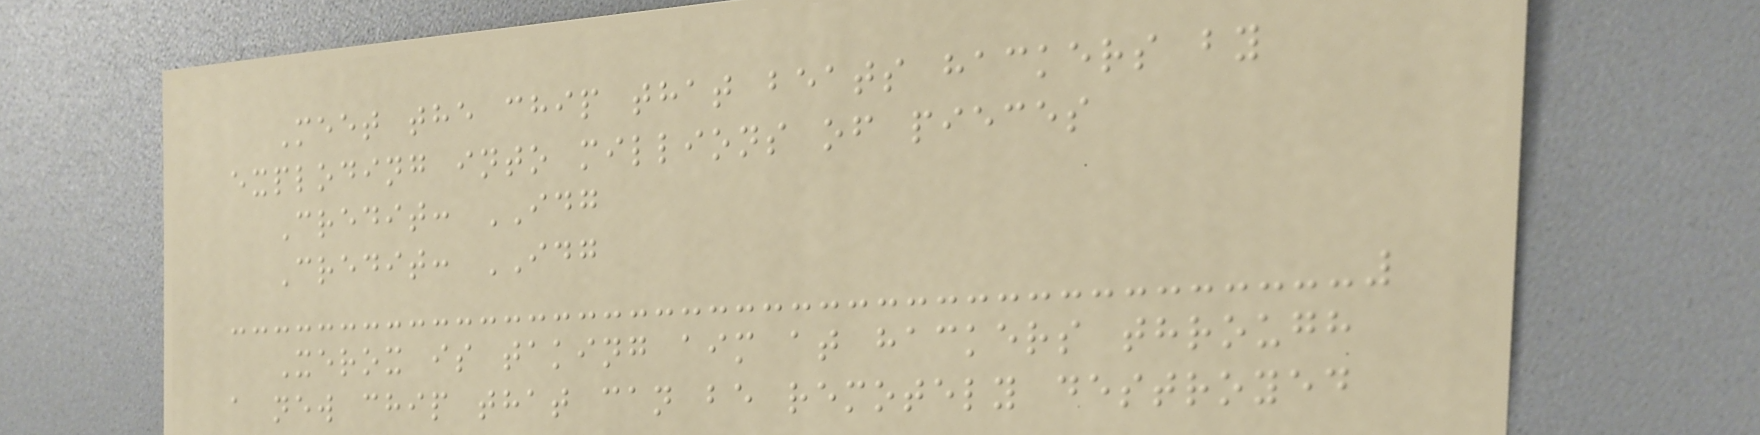Meet the chip that beats hackers by
exploding into millions of pieces
Credit: IDG
Credit: IDG
Xerox is taking aim at hackers through
a new chip that can be remotely destroyed
